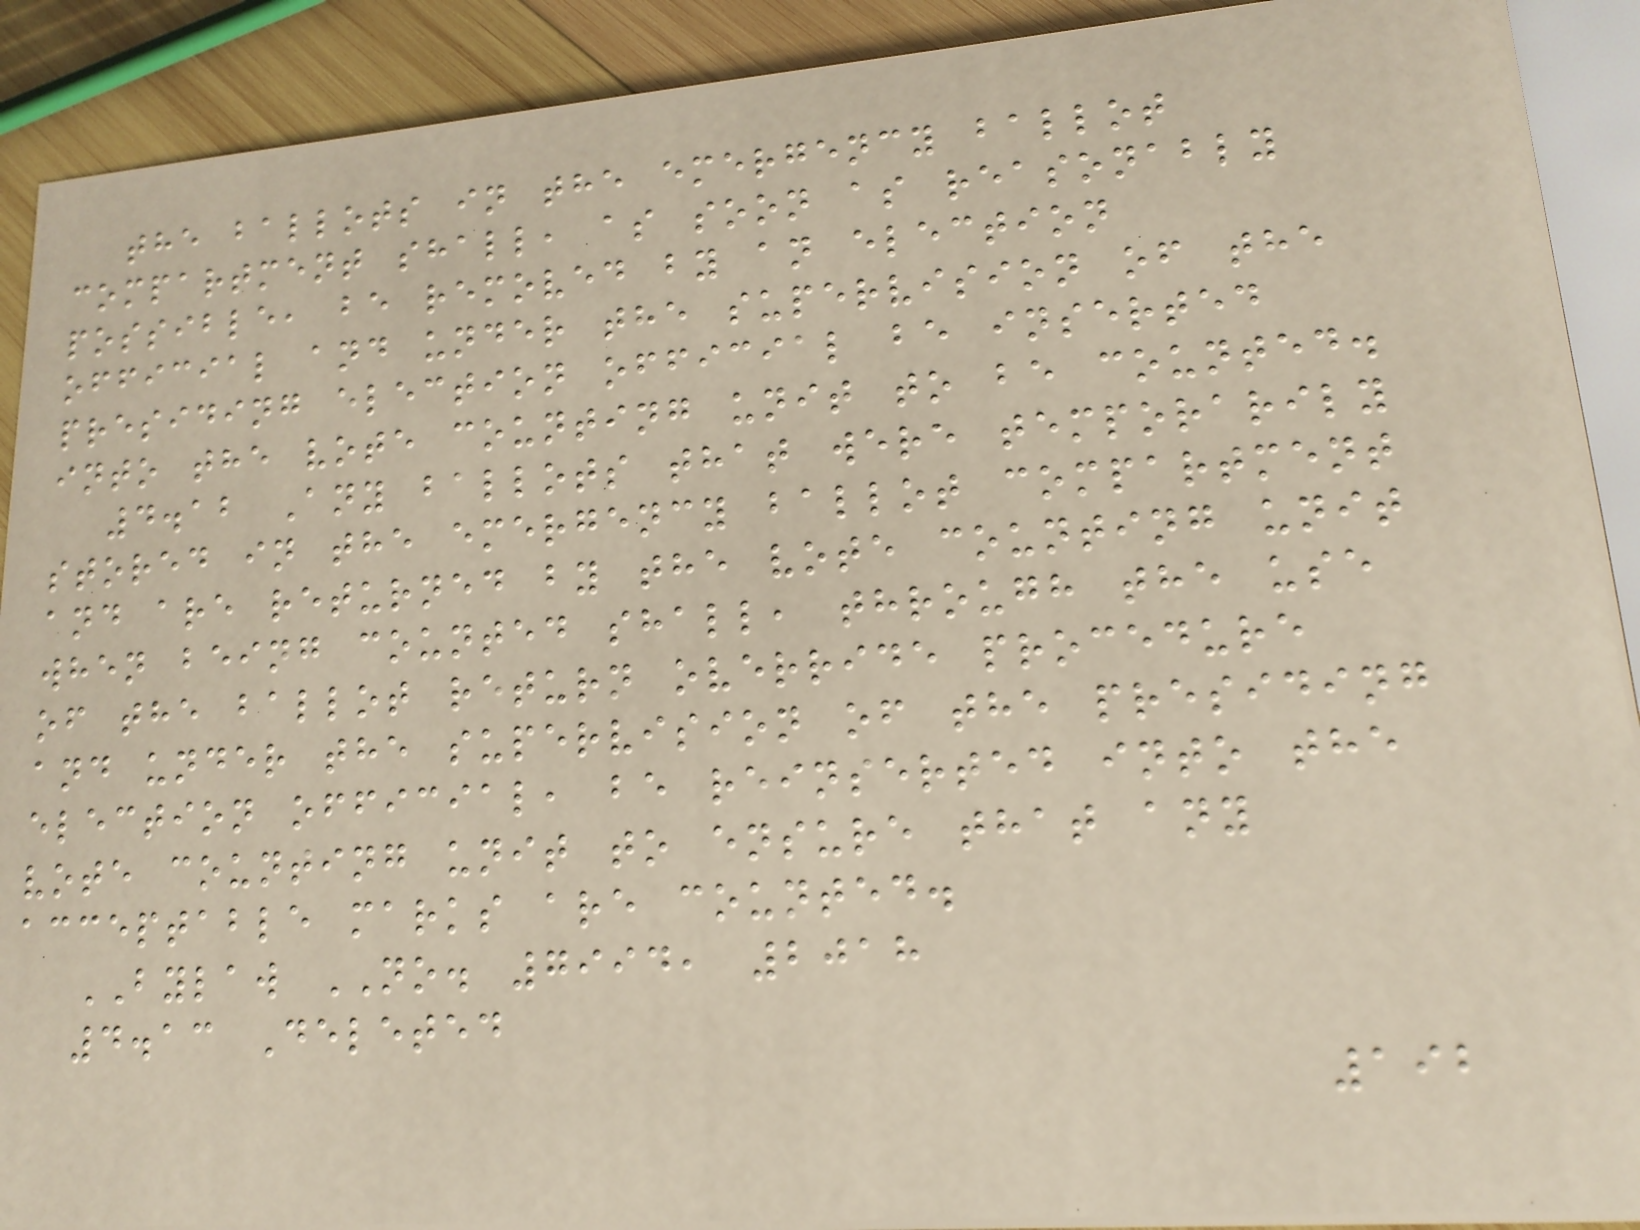the ballots in the emergency ballot
compartment shall, as soon as reasonably
possible, be removed by an election
official and under the supervision of the
presiding election official be inserted
into the vote counting unit to be counted.
4.12 Any ballots that were temporarily
stored in the emergency ballot compartment
and are returned by the vote counting unit
when being counted shall, through the use
of the ballot return override procedure
and under the supervision of the presiding
election official, be reinserted into the
vote counting unit to ensure that any
acceptable marks are counted.
BYLAW NO. 7994, 2018
4.13 Deleted
192
